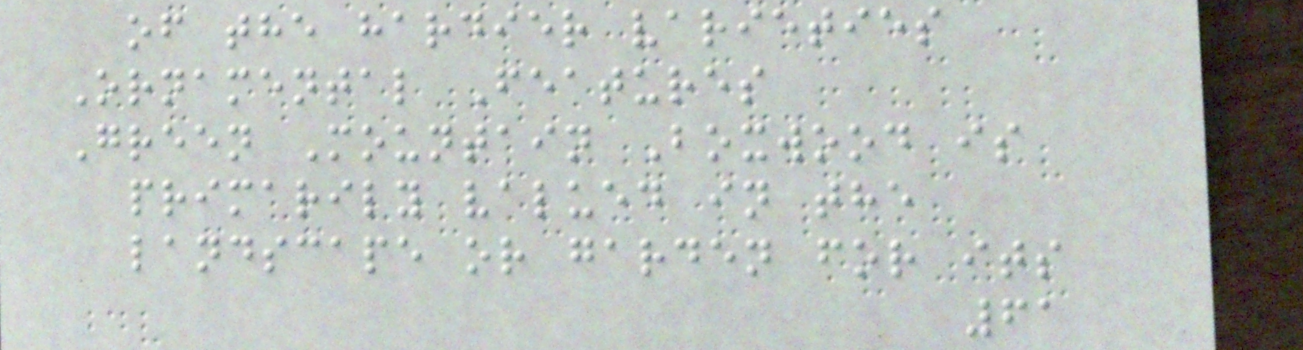of the hardier varieties
Ornamental Features
Green Mountain Boxwood is
primarily valued in the
landscape or garden for its
61
